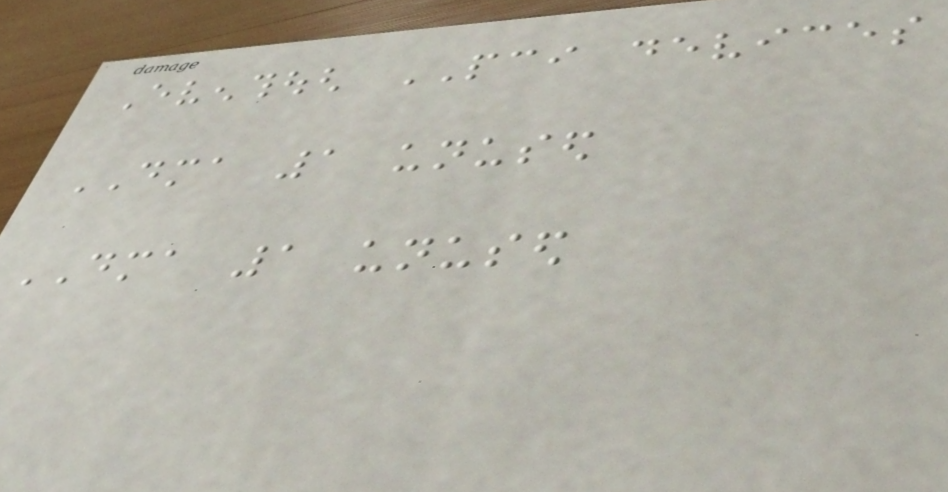Eventhough PCI devices
DMA 1 unused
DMA 1 unused
